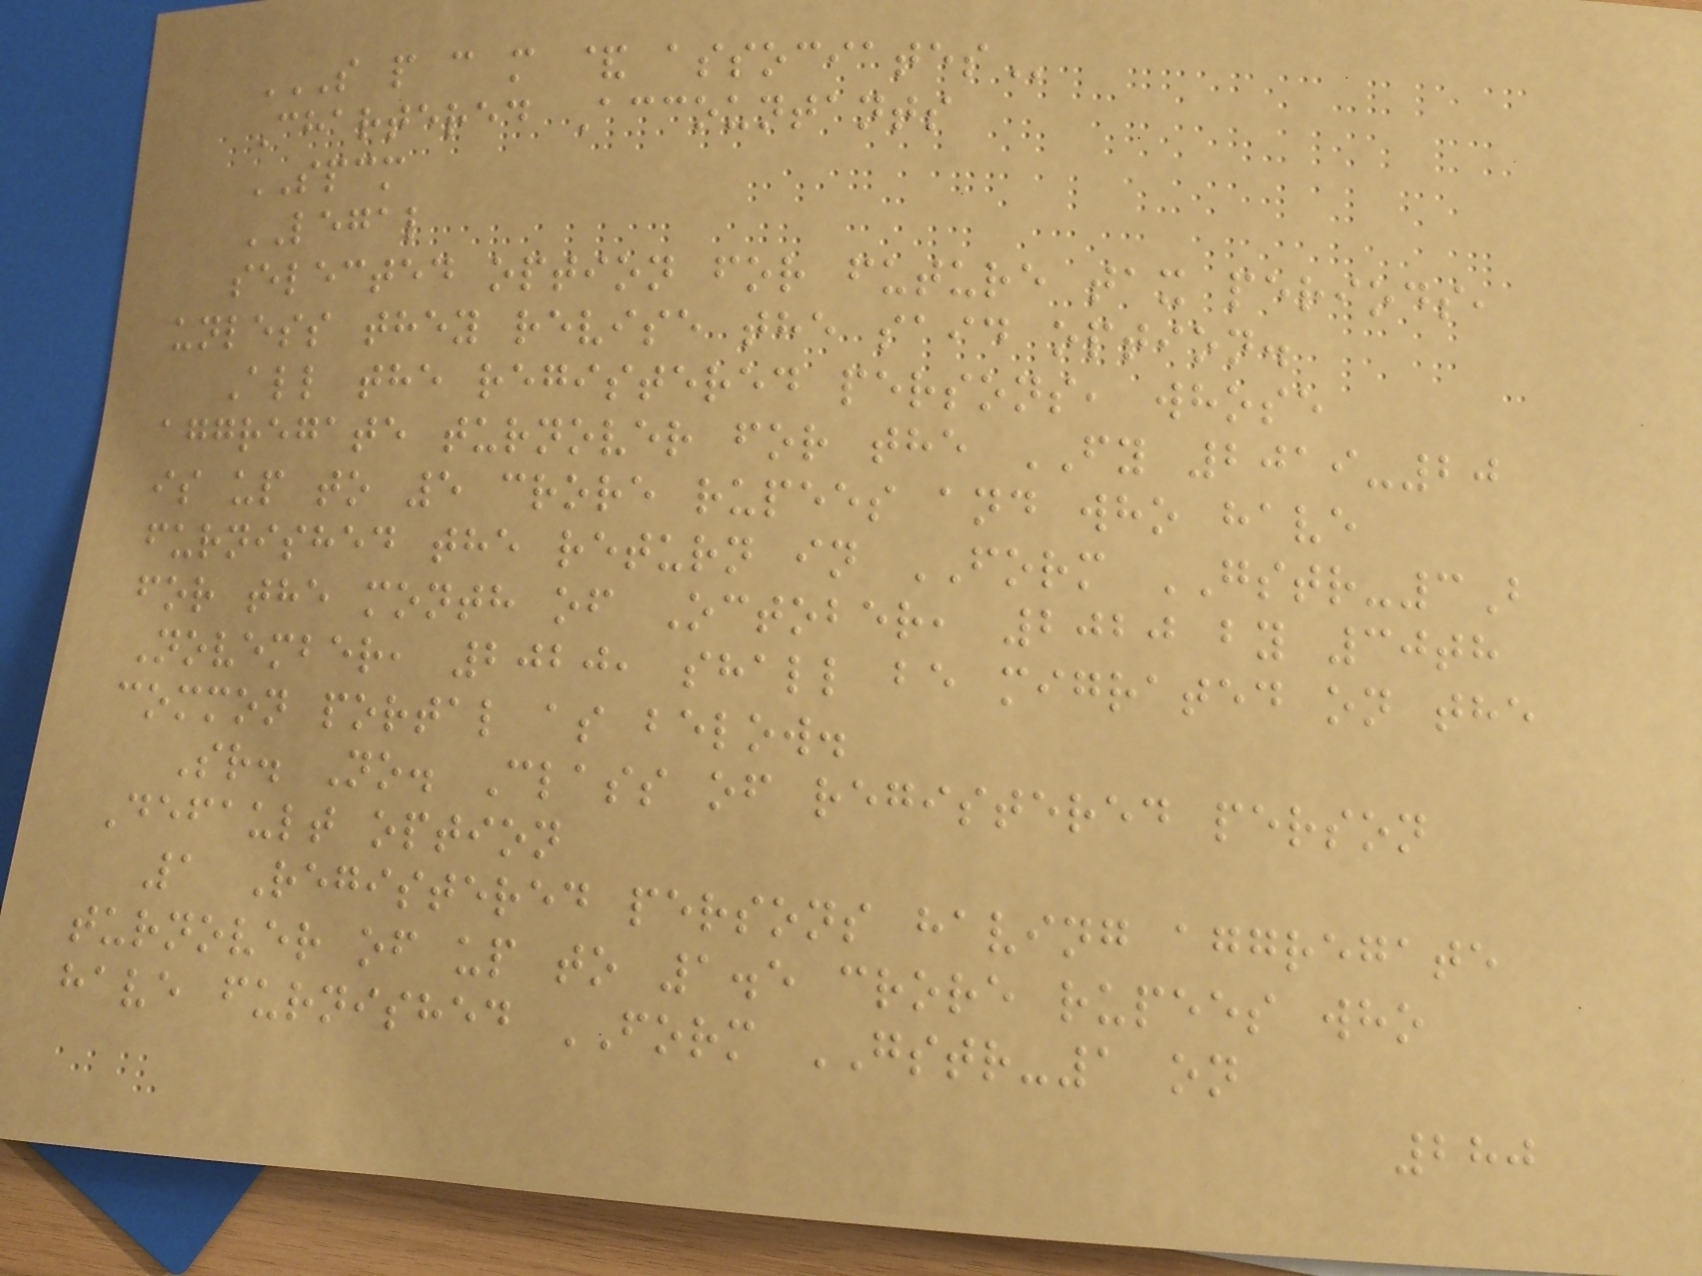S P C M & ASSOCIATES
Chartered Accountants
SPCM
LEGAL
selected option for future tax periods,
unless they revise the said option.
All the registered persons, whose
aggregate turnover for the FY 2019-20
is up to 5 crore rupees and who have
furnished the return in FORM GSTR-3B
for the month of October, 2020 by 30th
November, 2020, shall be migrated on the
common portal as below.
Sr. No. Class of registered person
Default option
1 Registered persons having aggregate
turnover of up to 1.5 crore rupees who
have furnished FORM GSTR-1 on
280
